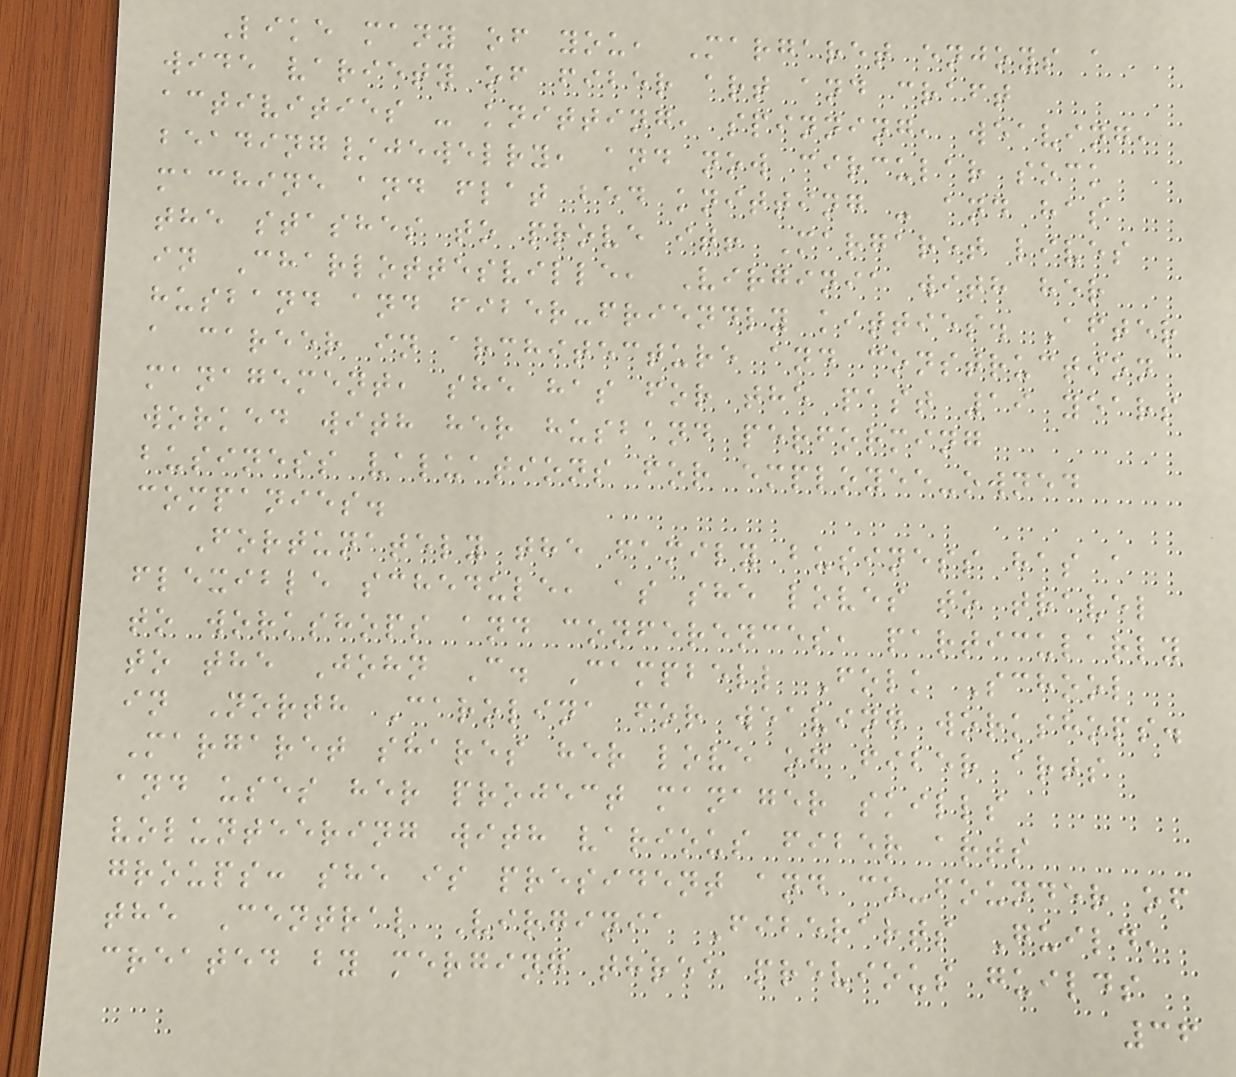Like many of you, Margaret enjoys a
wide variety of fiber art and craft
activities - knitting, spinning, weaving,
beading/jewelry, and now circular sock
machine and flat bed knitting - and has
the stashes to prove it! Margaret lives
in Charlottesville, Virginia with her
husband and fiber-friendly kitties. After
a career in architecture and construction
management, she has for the past 19 years
worked with her husband performing
business valuations for employee-owned
companies.
Fortunately the family business has a
flexible schedule, as she loves to travel
to workshops and conferences, particularly
to the John C. Campbell Folk School
in North Carolina for weaving workshops.
Margaret shares her love of fiber arts
and uses her project manager skills
volunteering with various fiber arts
groups: she is president and co-founder of
the Central Virginia Fiberarts Guild,
created by merging three previous guilds
36
